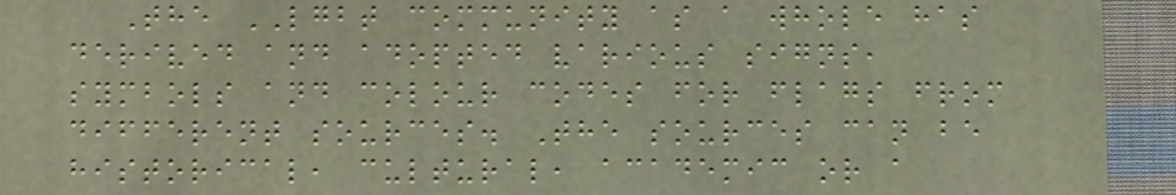The LGBT community as a whole has
derived and adopted various signs,
symbols and colour codes for flags from
different sources. The sources can be
historical, cultural, academic or a
